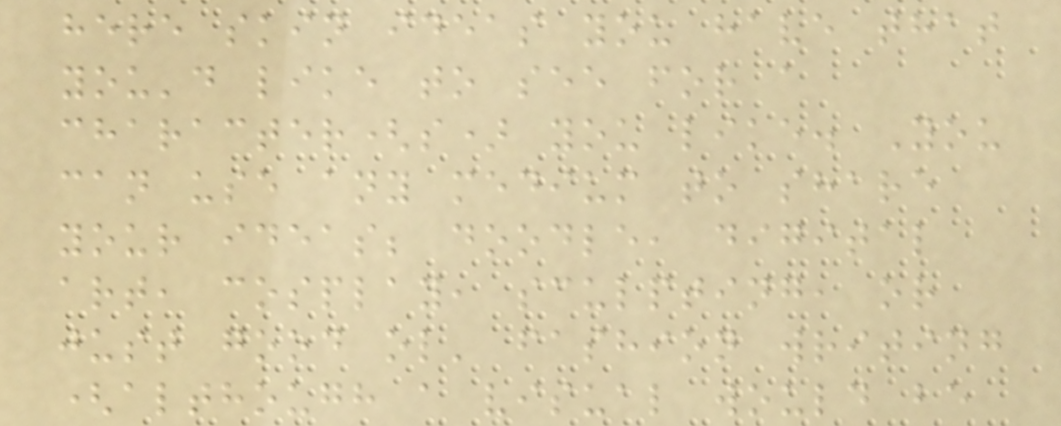here skin ideas you have that
you'd like to see for a
character(s) you like. You
can use any medium to share
your ideas; doodle, digital
art, cosplay, sculpting, or
just good ol' fashion writing
(although a visual would be
